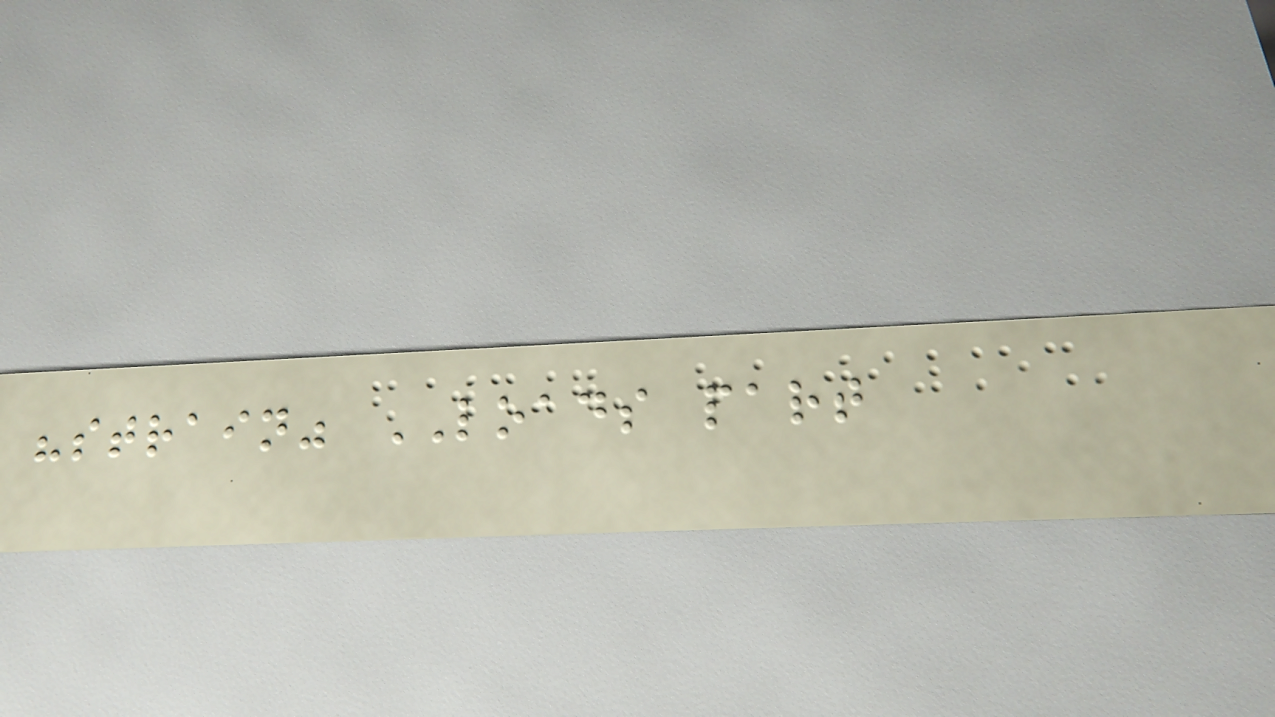"strain" LOADS part
